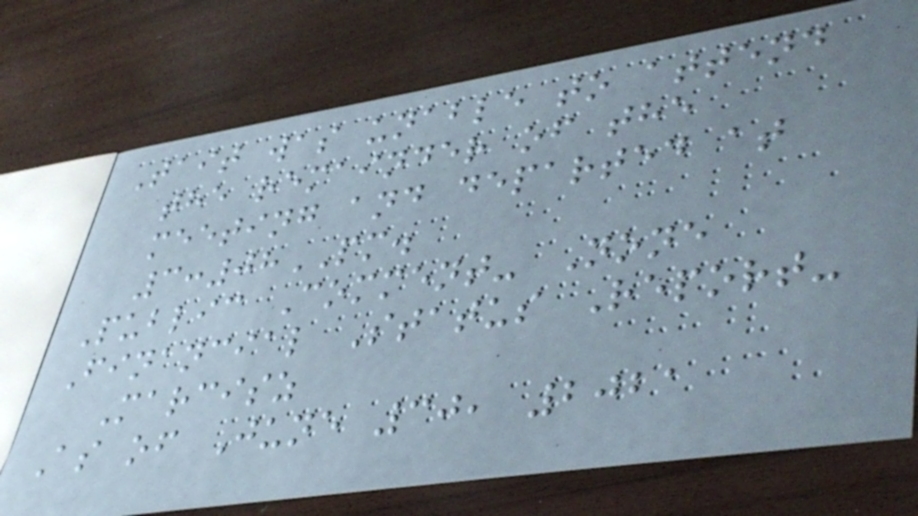Tait was unable to attend
the remainder of the
meeting and departed at
3:08PM.
Public Comment- None
Financial Status Report-
Marcisz
As of June 30, 2021
